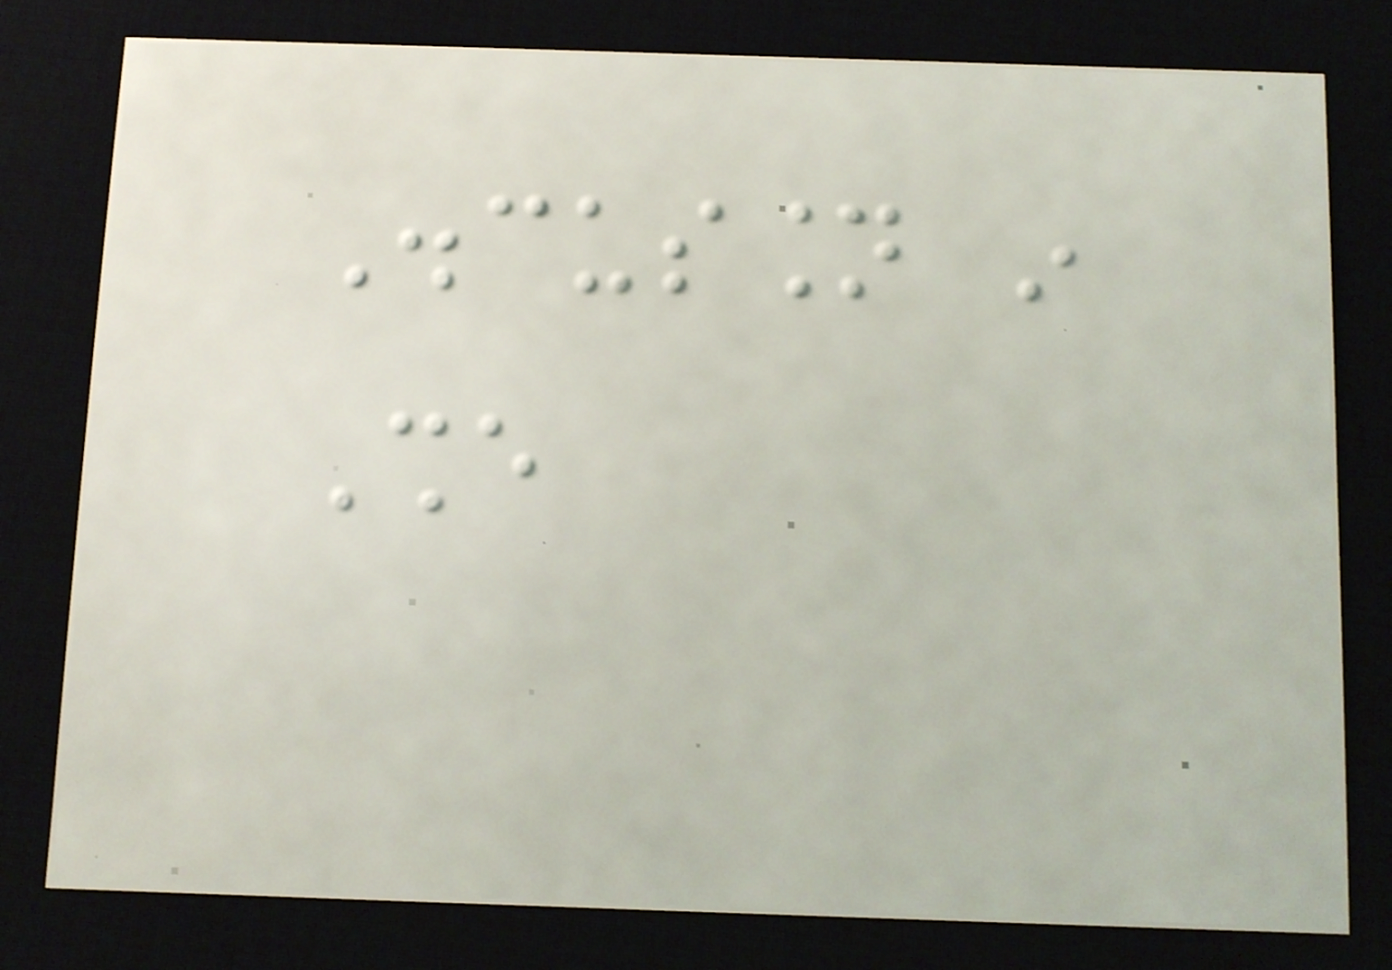Discussion in
She
